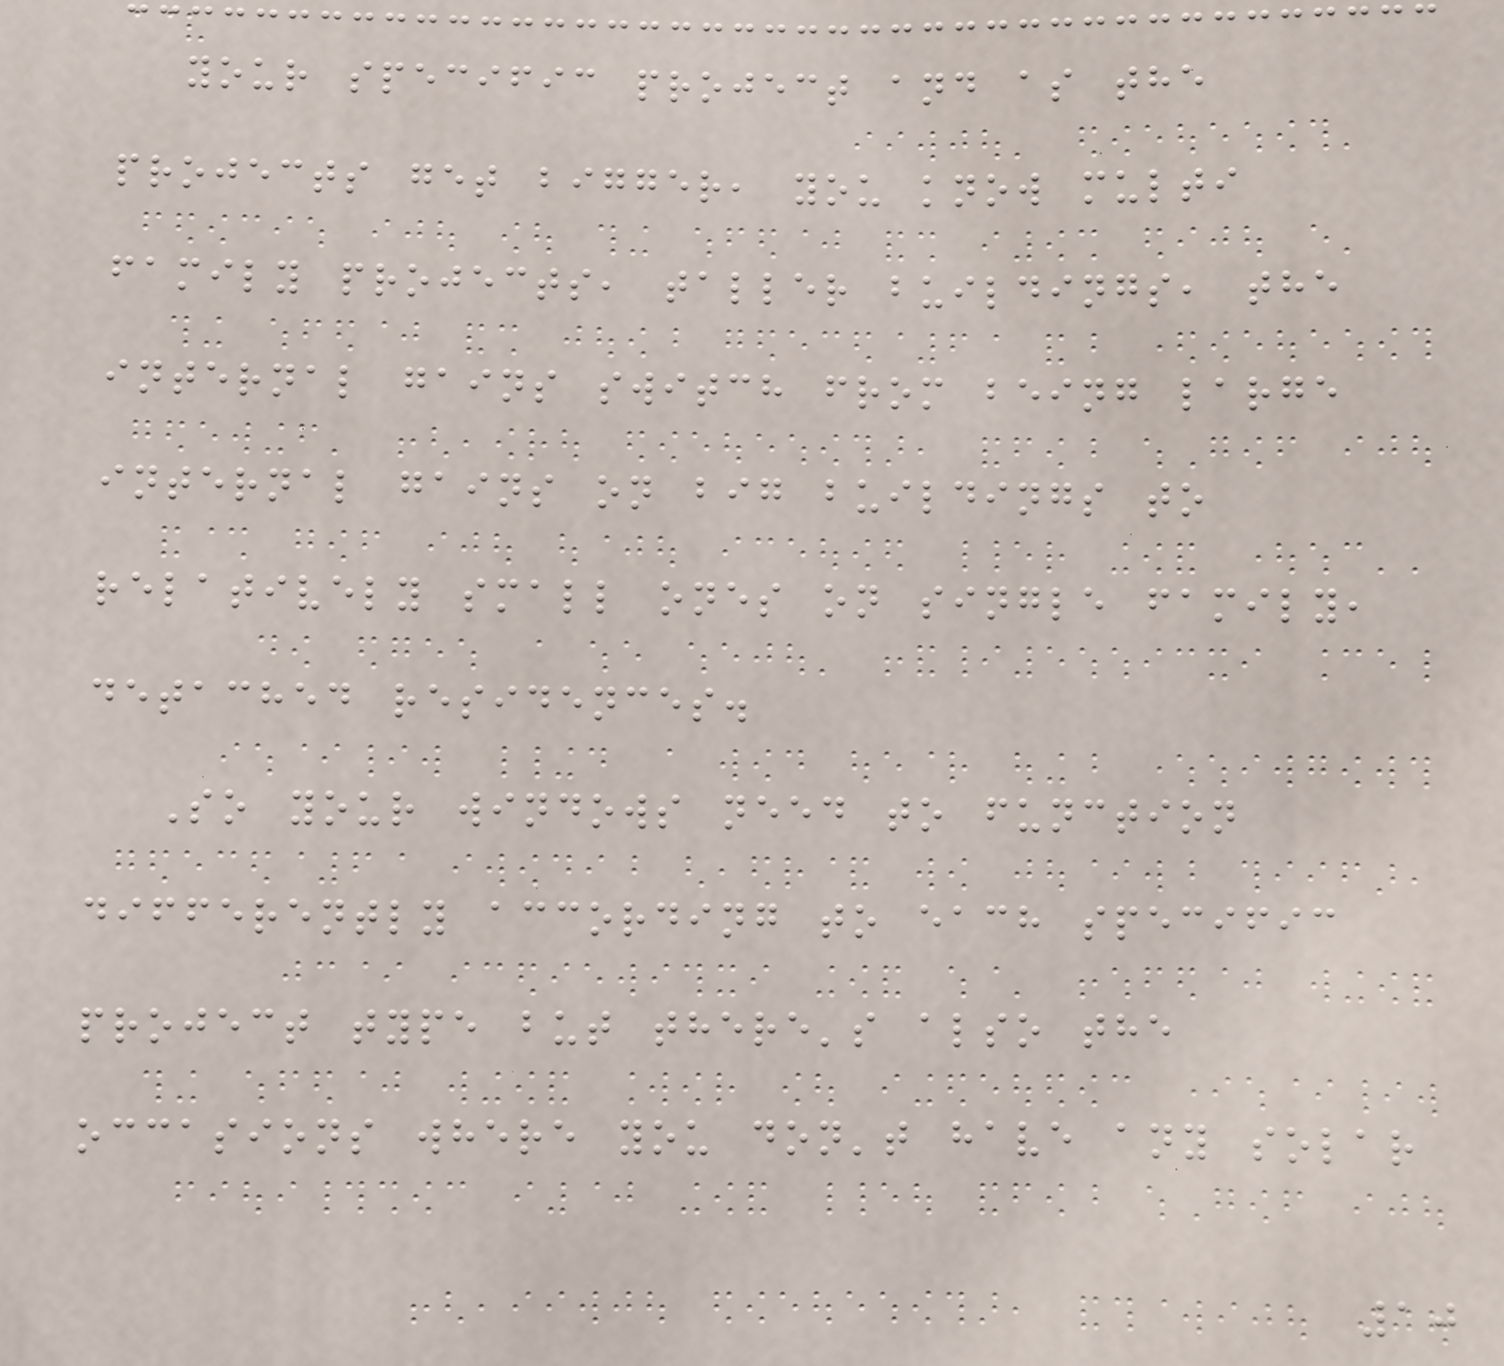your specific project and as the
projects get bigger, you know multi
family projects, taller buildings, the
internal gains switch from being large
internal gains on big buildings to
relatively small ones on single family,
detached residences.
So your windows need to function
differently according to each specific
project type but there's also the
occasions where you don't have any solar
10
